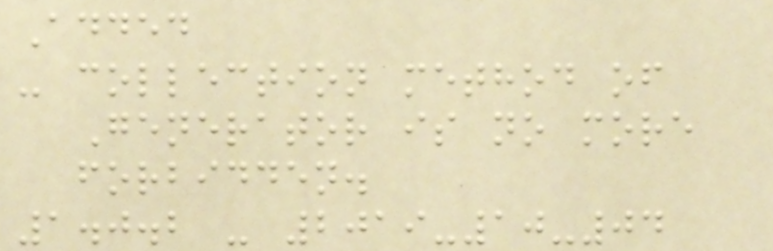Added
- collection method of
Generator is no more
forbidden.
1.0.2 - 2019-10-04
